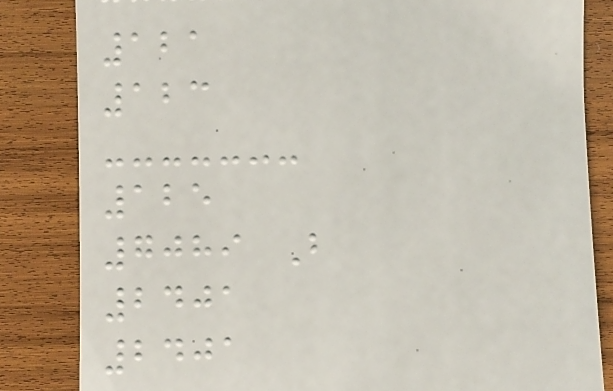121
123
125
7089 B
2401
2401
